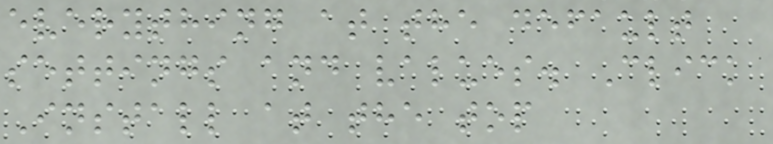everything at the default
settings and values. Click
Install at the top
